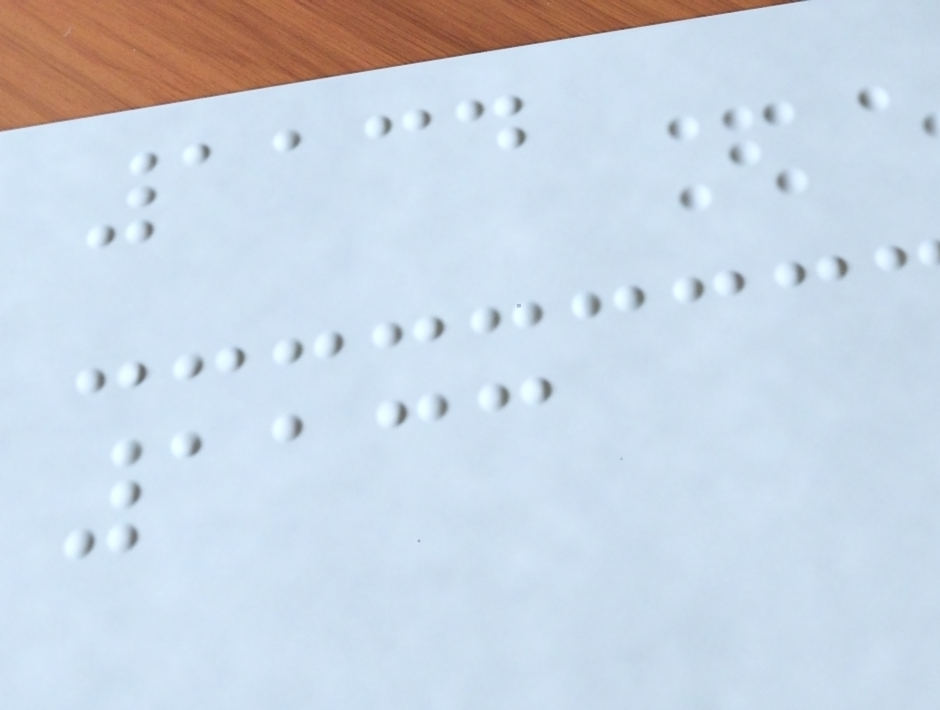1134
1133
